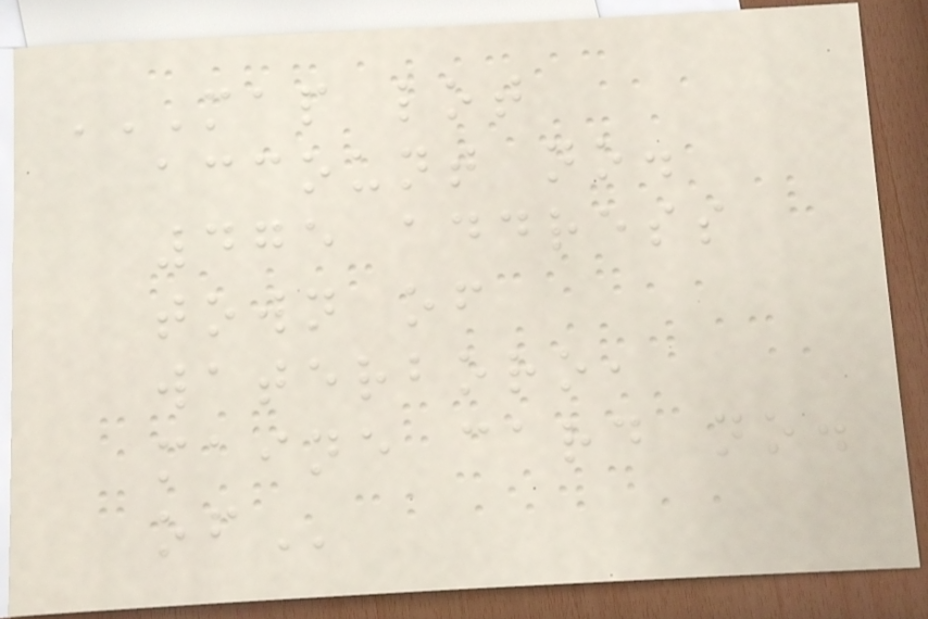MAP LOT
ACCOUNT NO.
475 ADDRESS
TOWN OF
WATERBORO,
MAINE CARD NO.
OF
